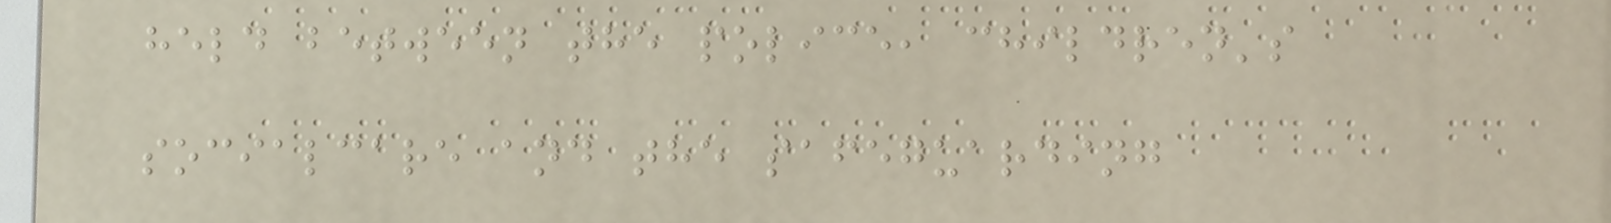held between the police, children's
socialcare and the safeguarding
